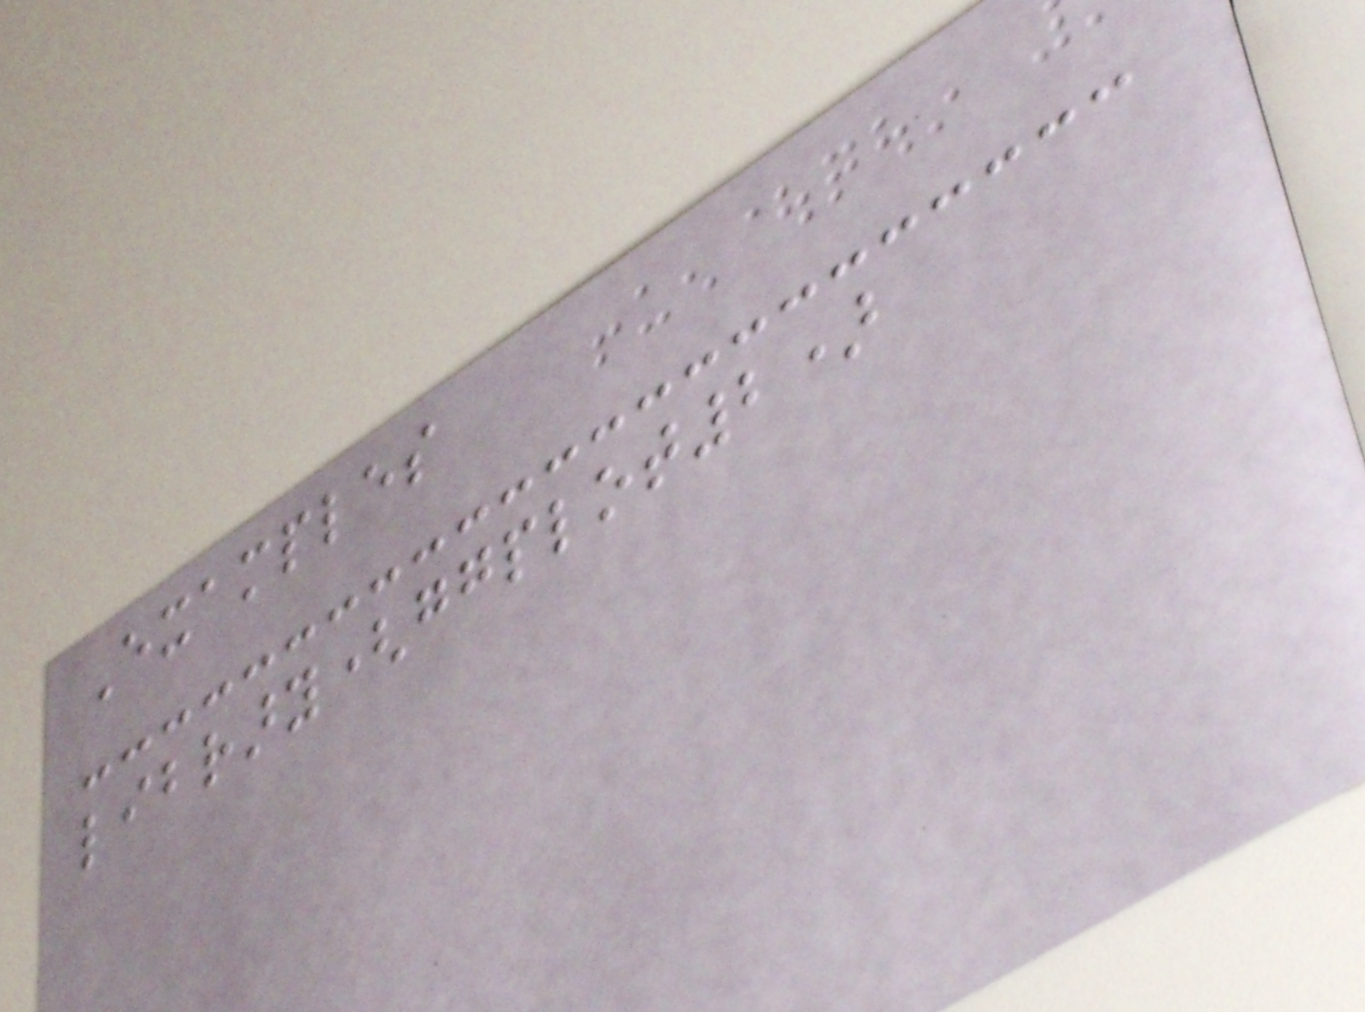Examples
library(ggplot2)
